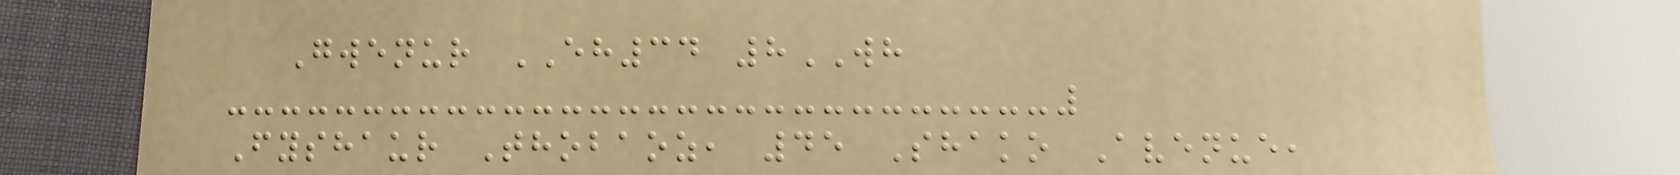Gwenur EH34 8WH
Fyshaur Thobaoz, 45 Shako Avenue,
